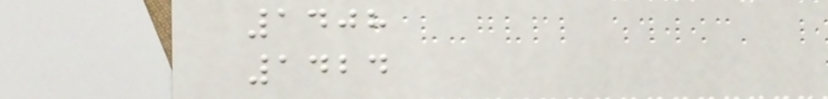1408
1424
